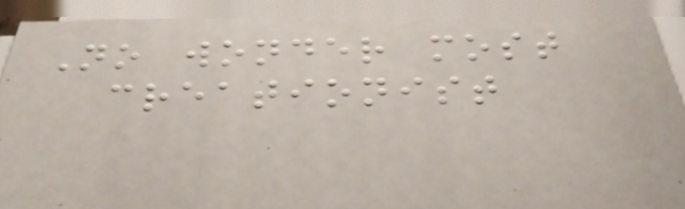No wonder most
creationist
